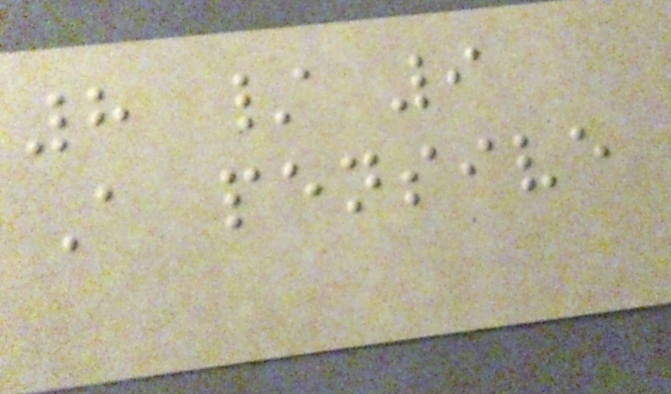8 / 9
A pensive
